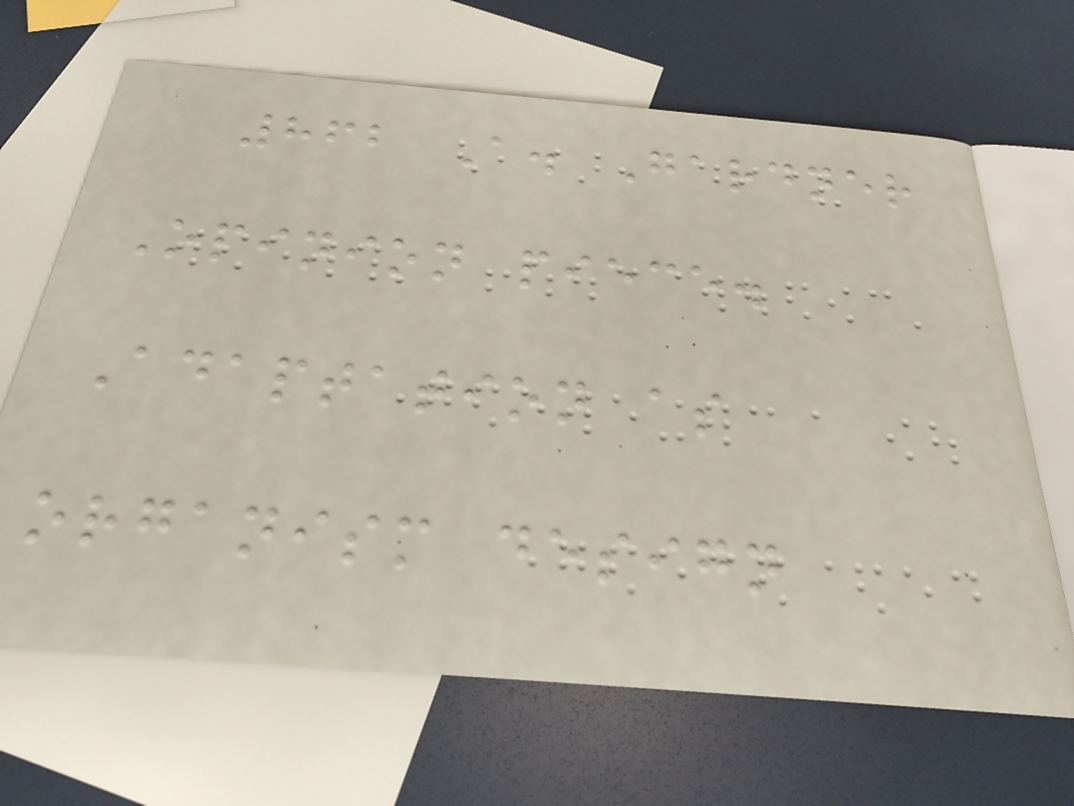862 A. Gardner
Opinion piece.
Adaptation as
organism design
